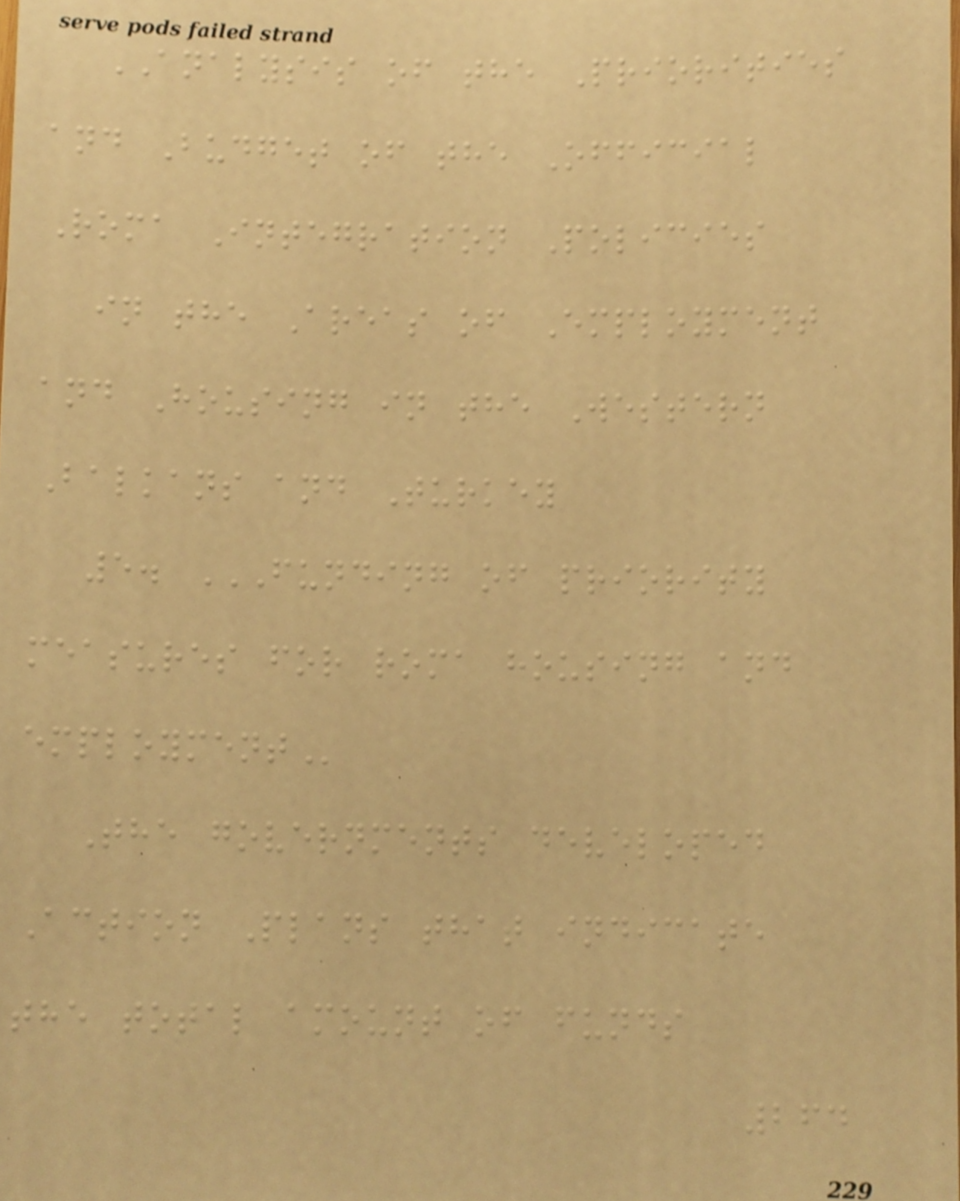ANALYSIS of the Priorities
and Budget of the Official
Roma Integration Policies
in the Areas of Employment
and Housing in the Western
Balkans and Turkey
5. FUNDING OF PRIORITY
MEASURES FOR ROMA HOUSING AND
EMPLOYMENT
The governments developed
Action Plans that indicate
the total amount of funds
264
